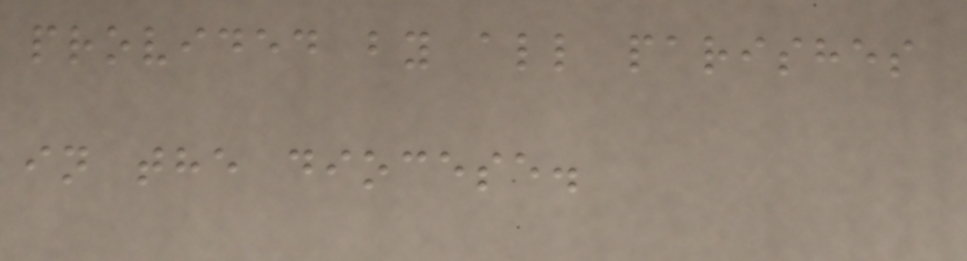provided by all parishes
in the diocese.
